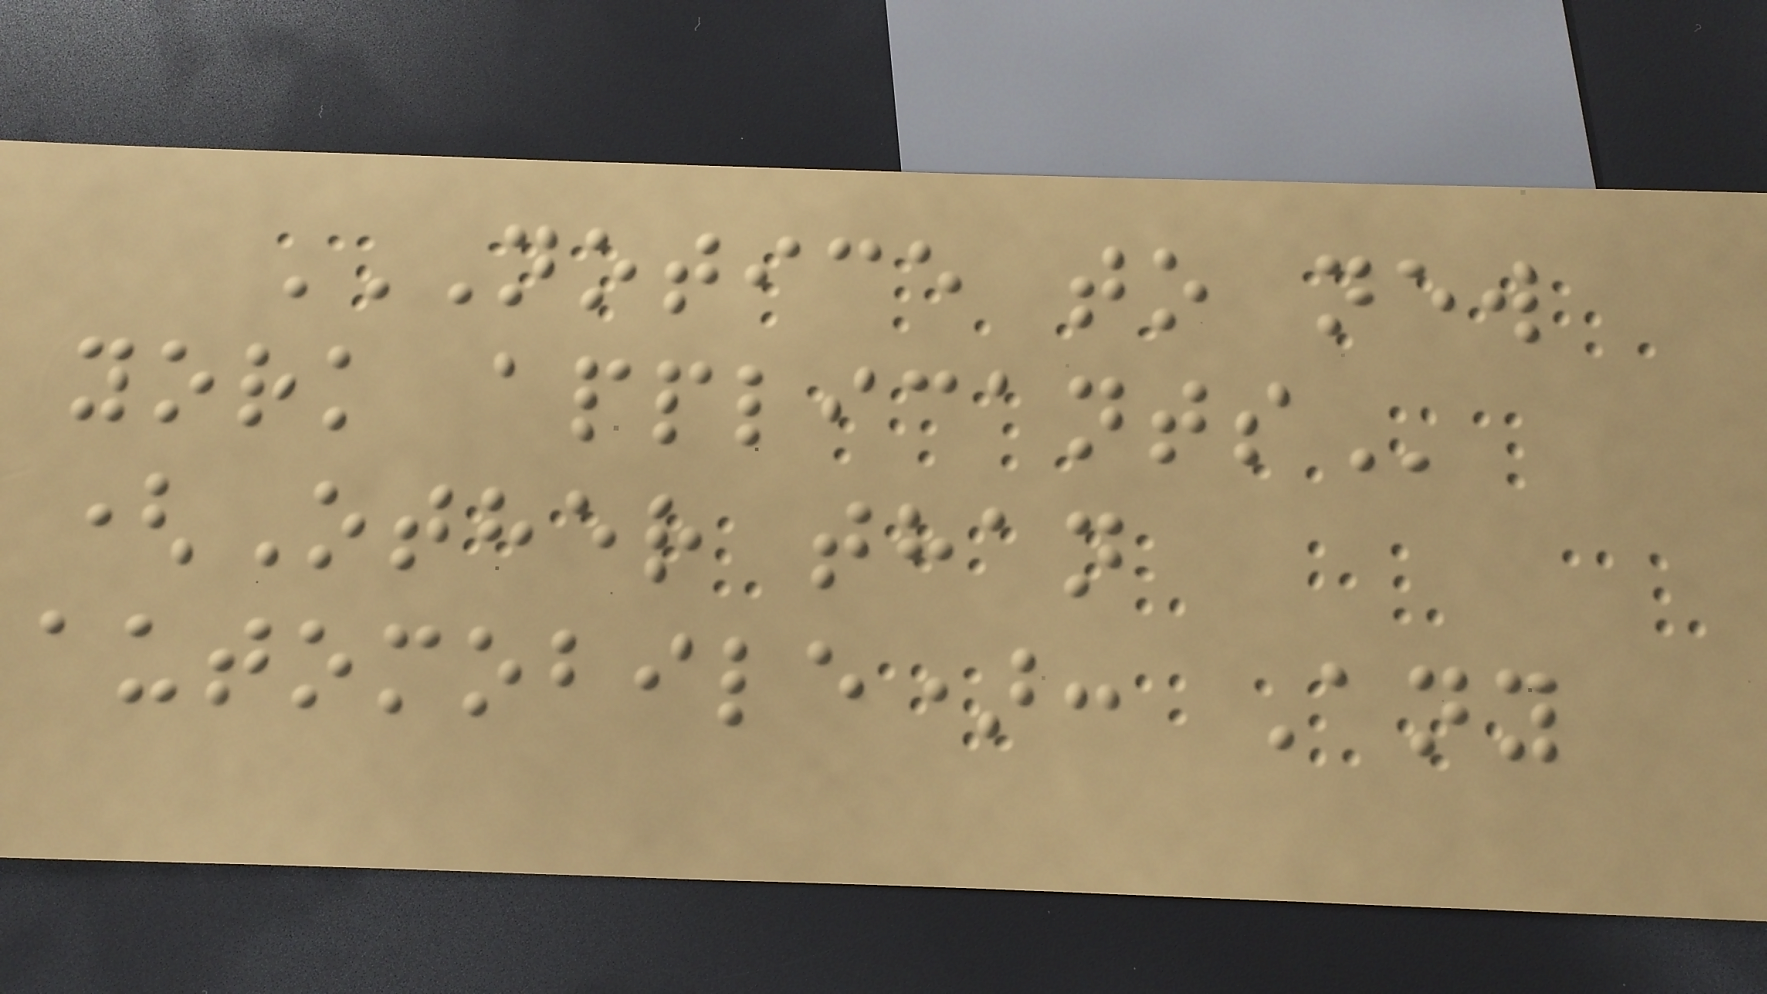NOTICE TO NEW
YORK APPLICANTS
(Other than
automobile): Any
